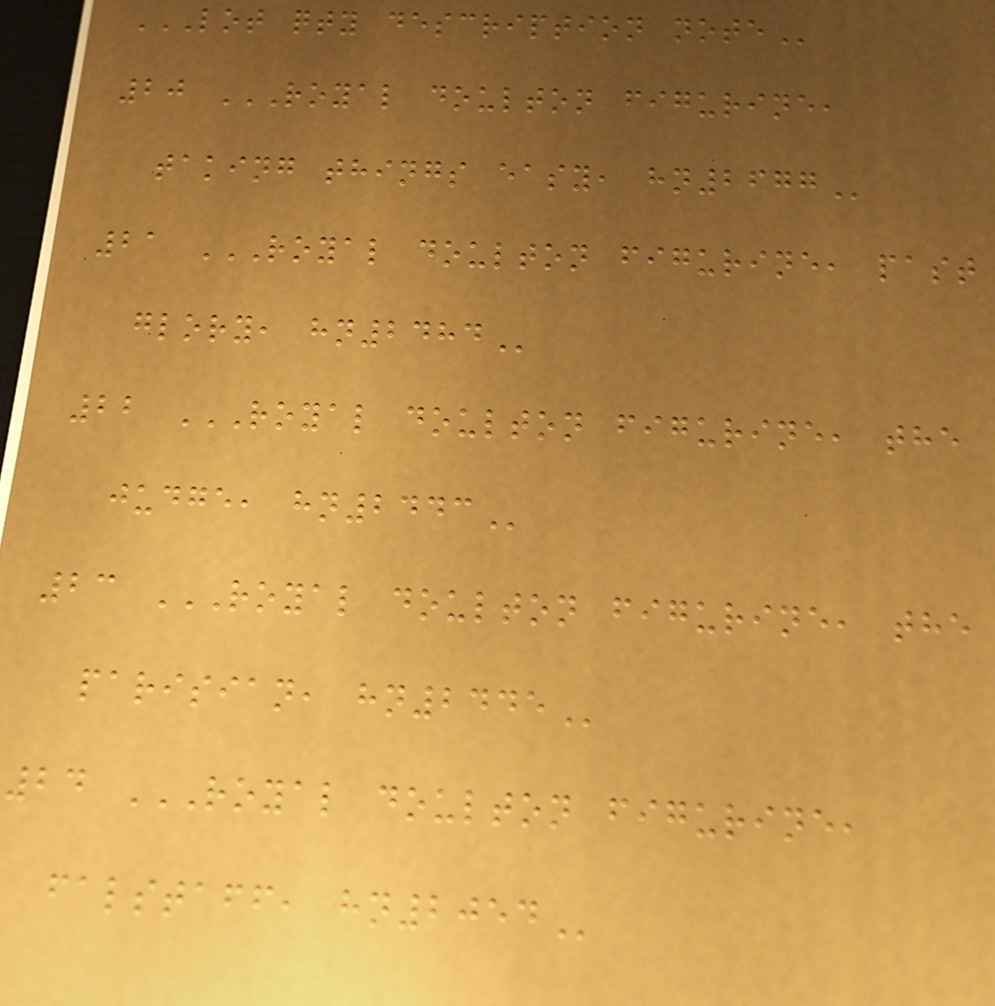LOT QTY DESCRIPTION NOTE
20 ROYAL DOULTON FIGURINE,
TAKING THINGS EASY, HN2677
21 ROYAL DOULTON FIGURINE, PAST
GLORY, HN2484
22 ROYAL DOULTON FIGURINE, THE
JUDGE, HN2443
23 ROYAL DOULTON FIGURINE, THE
PARISIAN, HN2445
24 ROYAL DOULTON FIGURINE,
FALSTAFF, HN2054
